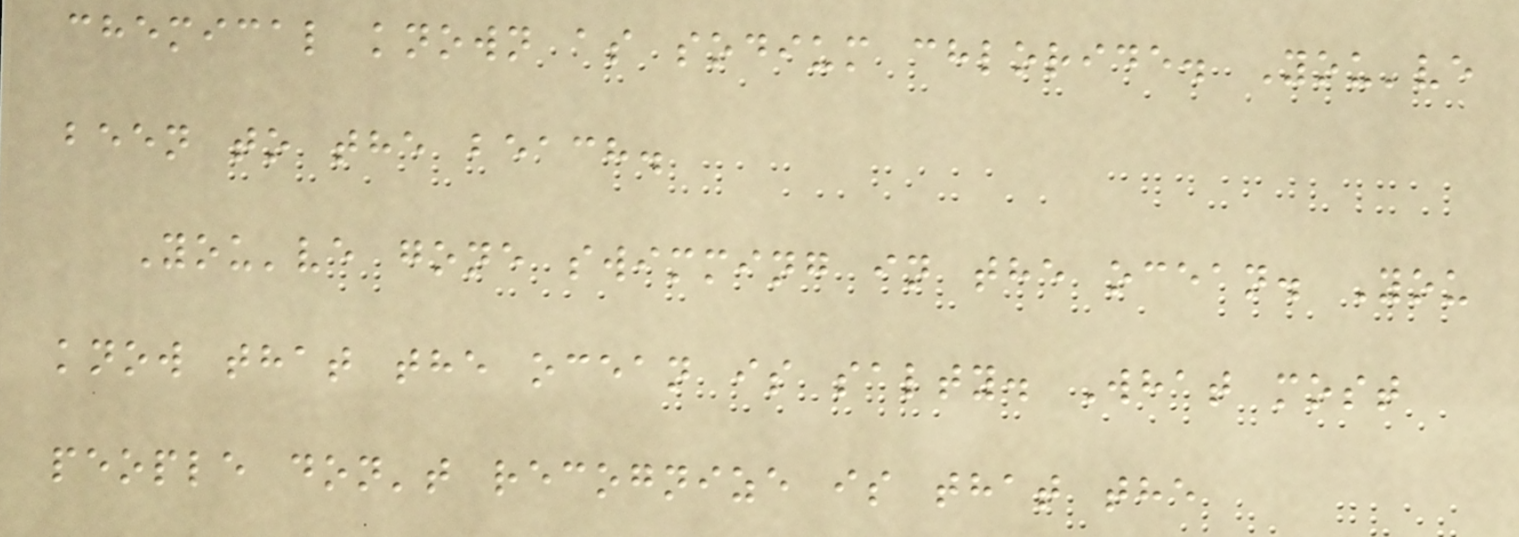chemical known as sodium chloride. You've
been to the beach.
You've gone swimming in the ocean. You
know that the ocean is salty. What most
people don't recognize is that the
